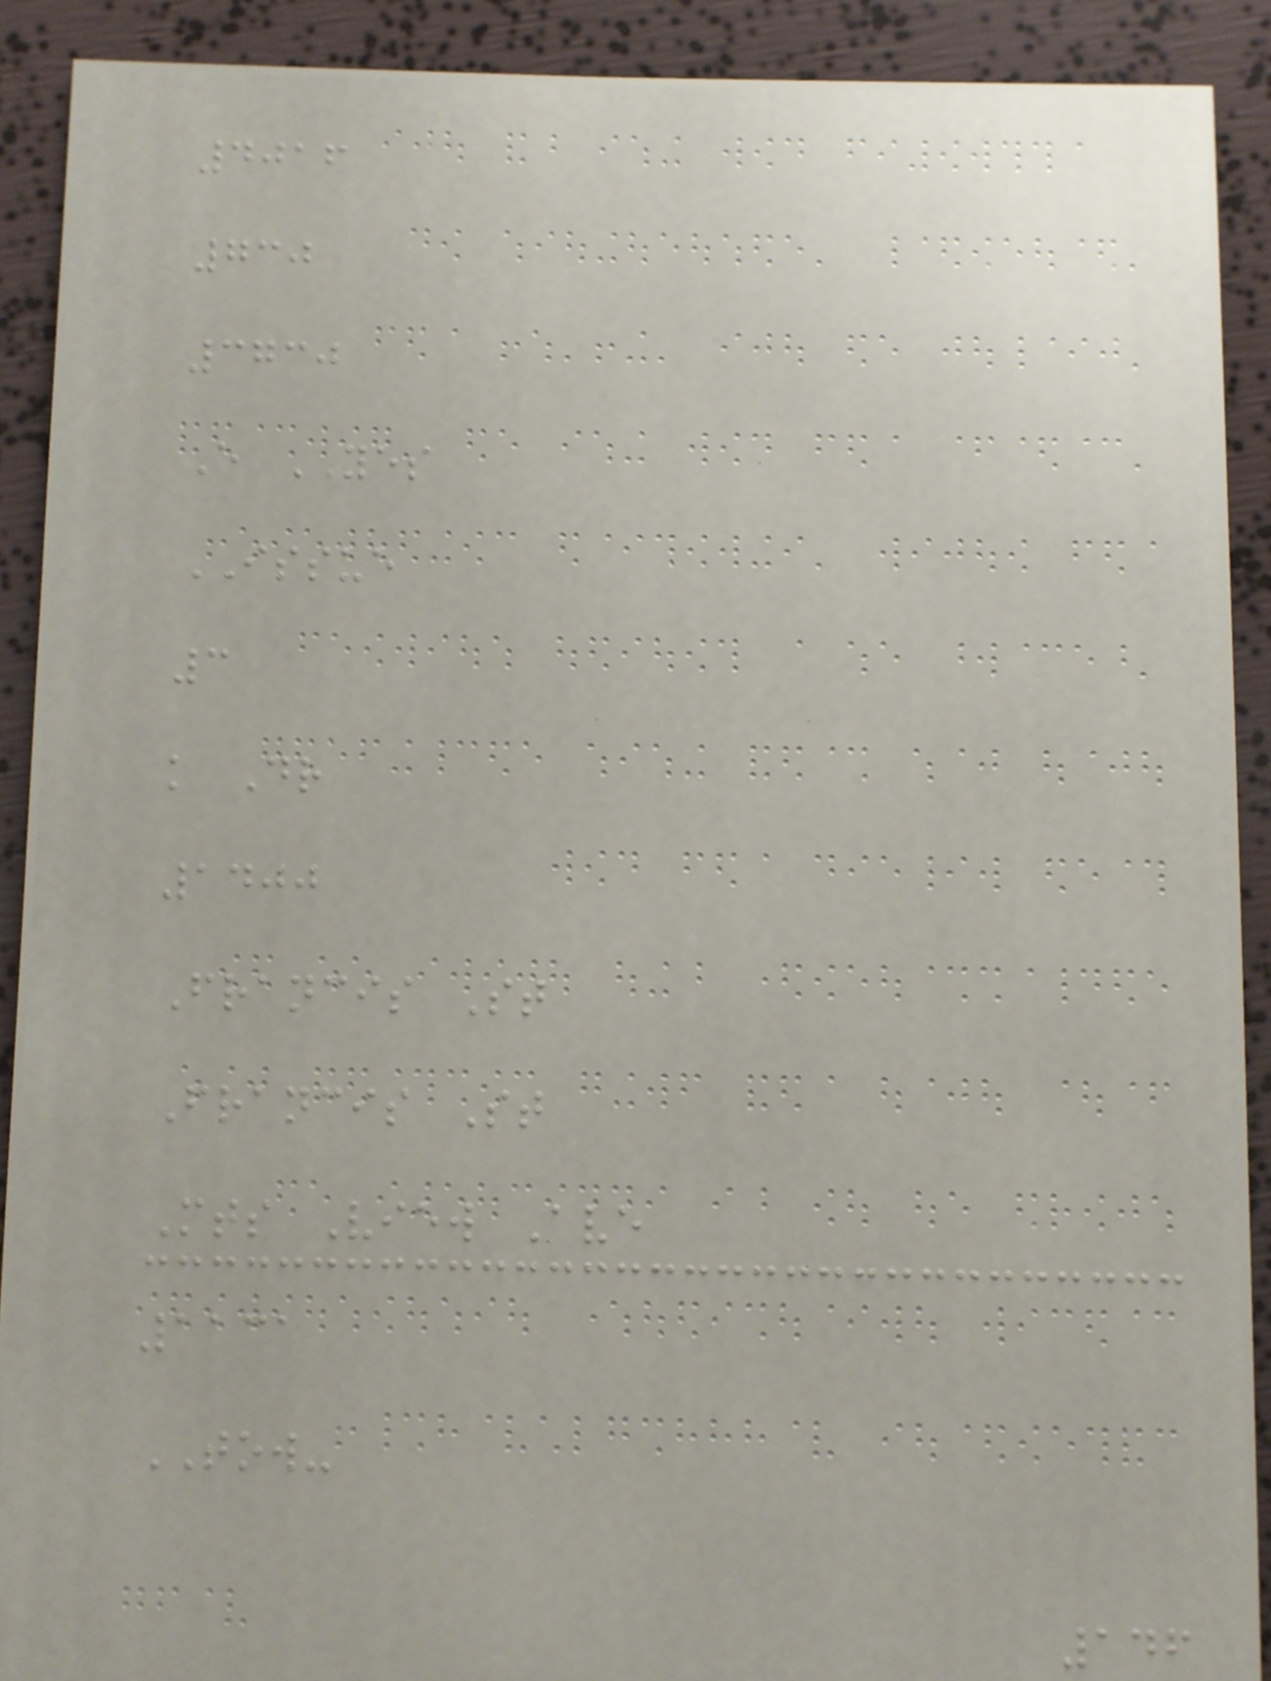4016
730
3730
E YES
ISSUE
3
k Dr
1400
Francis St
Francis St
Mts View Ave
1131
TOW-
146
